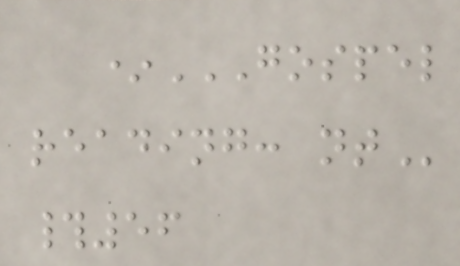*GOSPEL
READING: NT
#56
